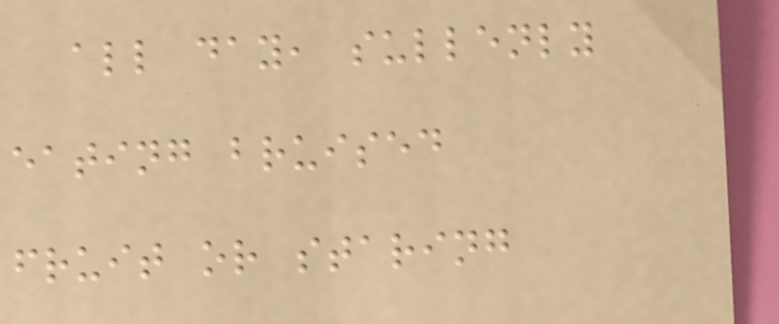all day, sullenly
eating bruised
fruit or staring
